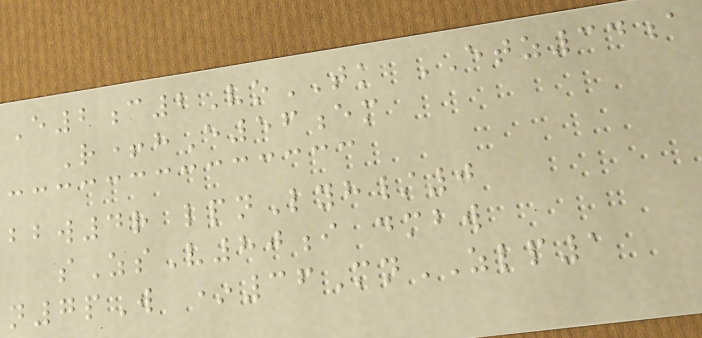E2c2VoTK ETZ34a
R+hE56em
bbw4r lpnLyh/0
sZsV80i dmbw
n7pW *36MnZLP1
